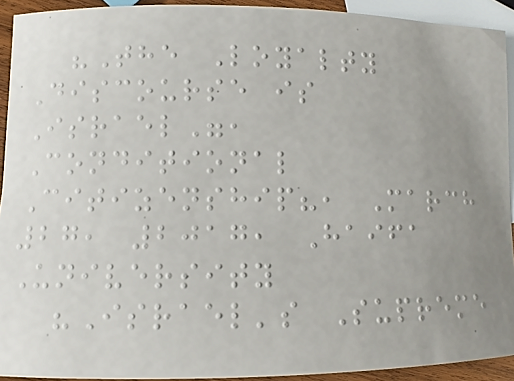"The Loyalty
Discourse is
Israel",
Conditional
Citizenship?, March
27, 2017, Haifa
University
"Israel's Supreme
